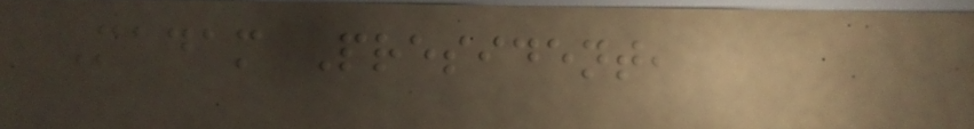Madam President,
